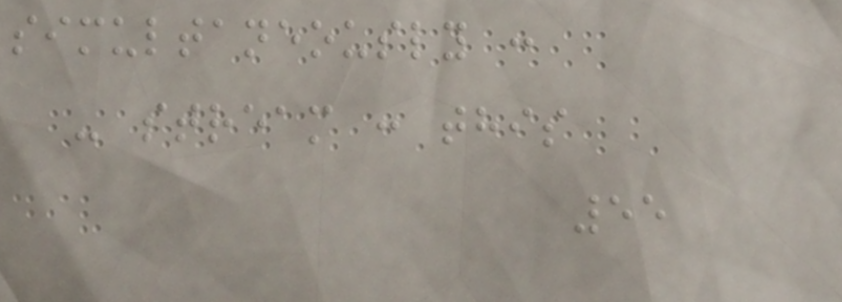simultaneously :
- stream : this
55
